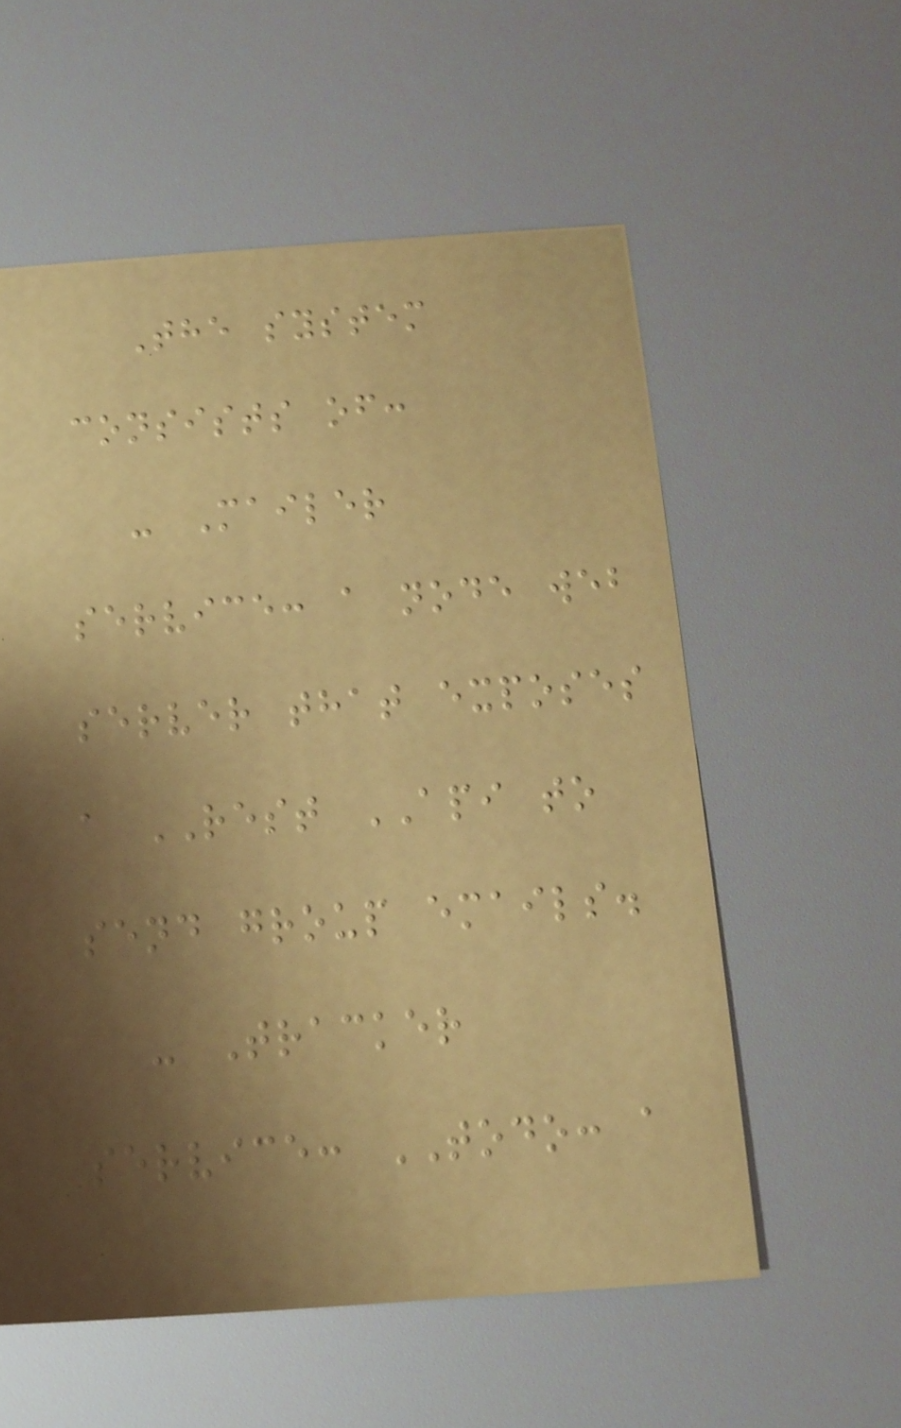The system
consists of:
- Mailer
service: a node web
server that exposes
a REST API to
send group emails.
- Tracker
service: TODO: a
